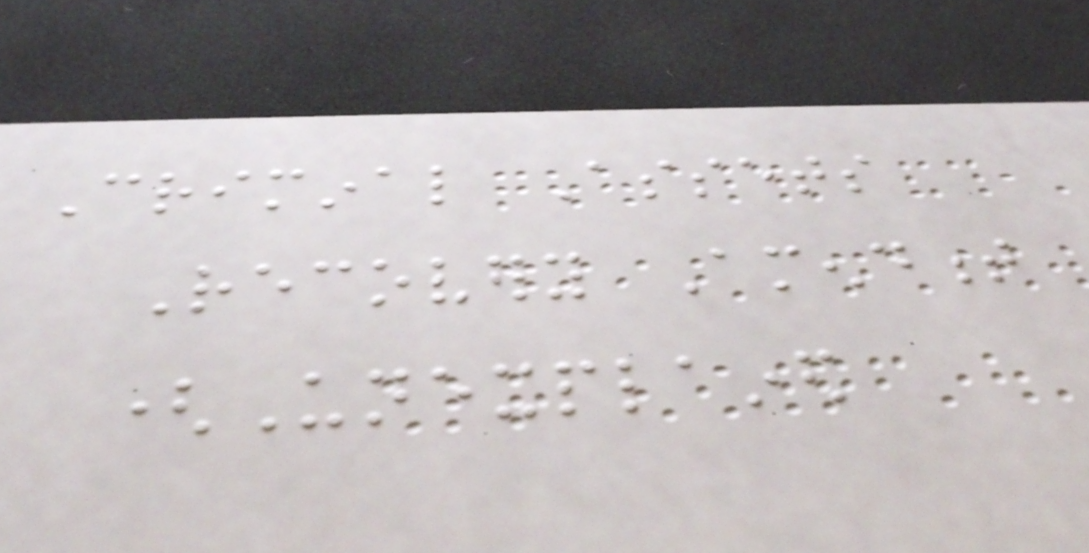Criminal Assets
Recovery Amendment
(Unexplained
